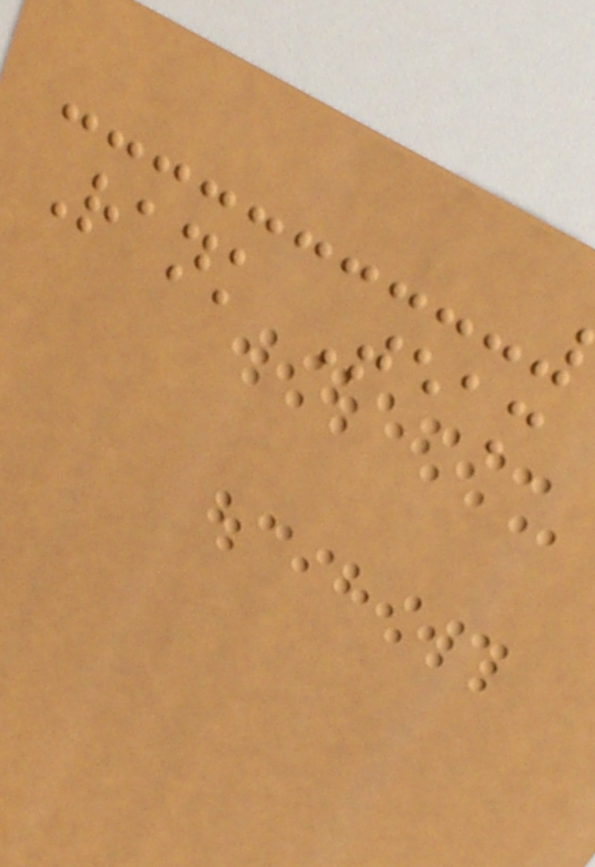Rank Team
